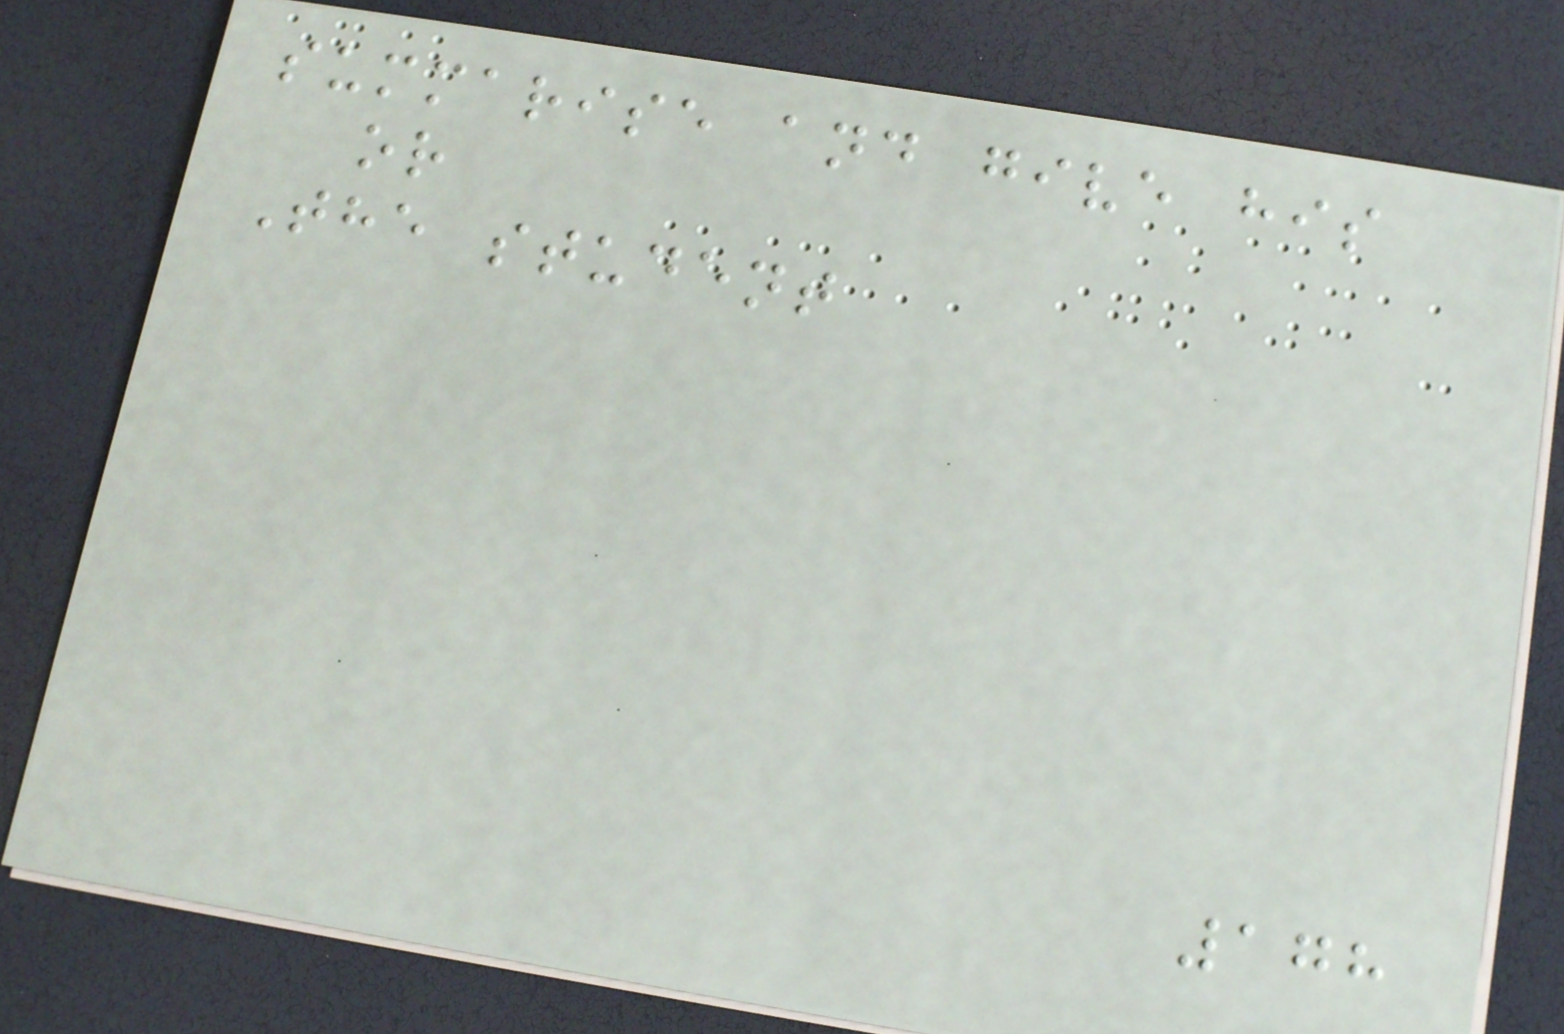summarise and give his
or
The student
178
